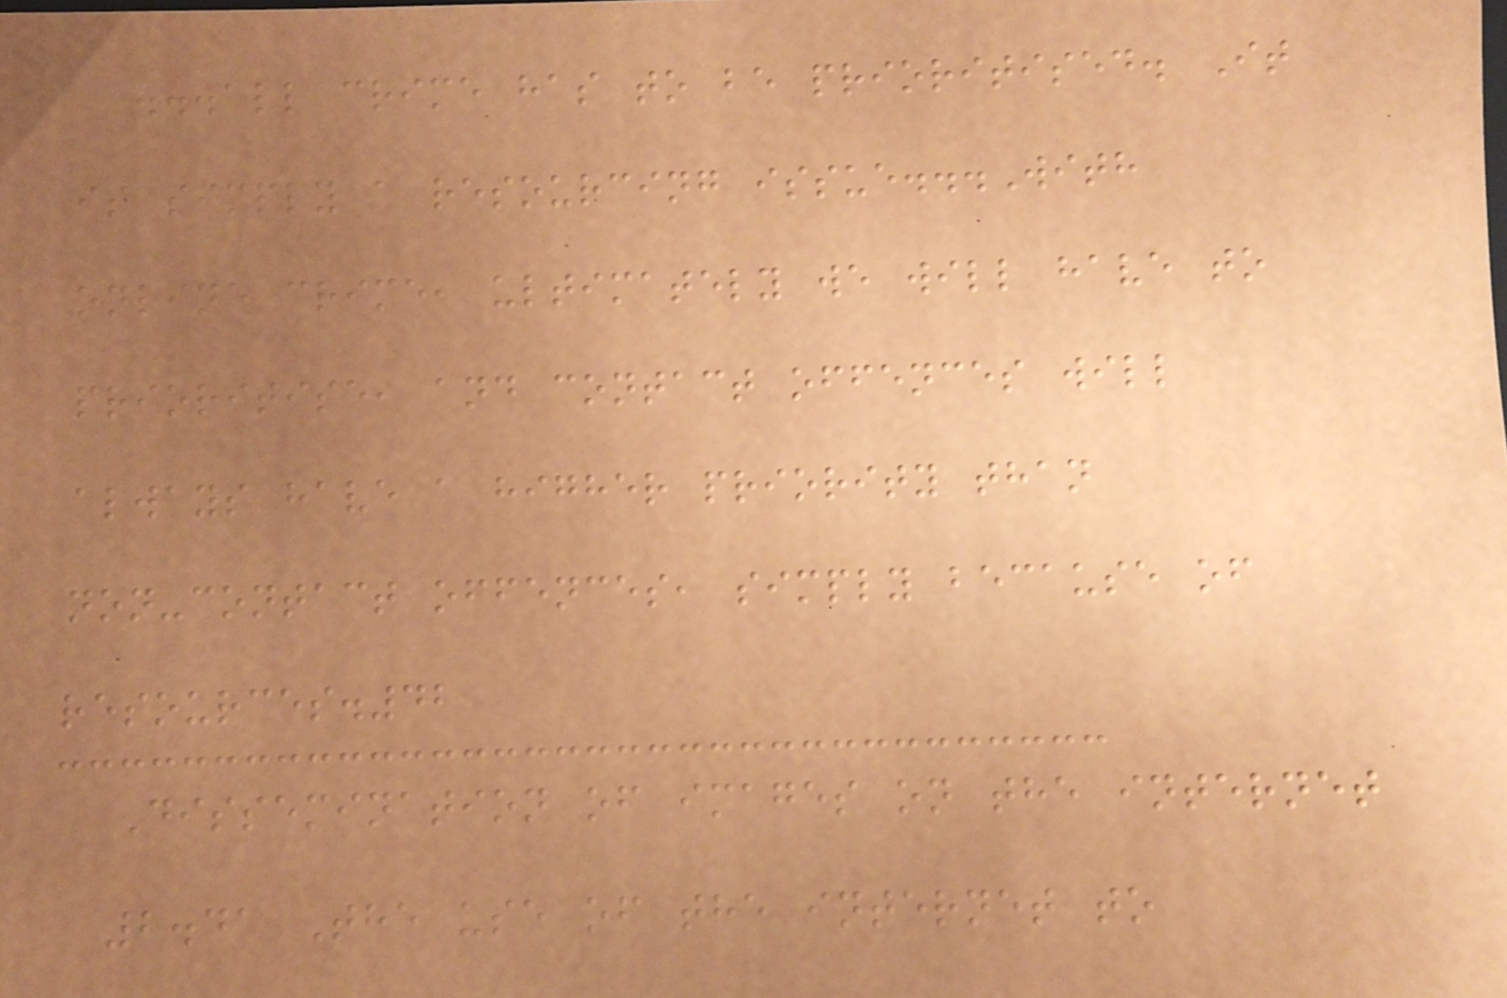...all crime has to be prioritised. It
is simply a resourcing issue...With
online crime, ultimately we will have to
prioritise, and contact offences will
always have a higher priority than
non-contact offences, simply because of
resources.42
Dissemination of images on the internet
2.41 The use of the internet to
